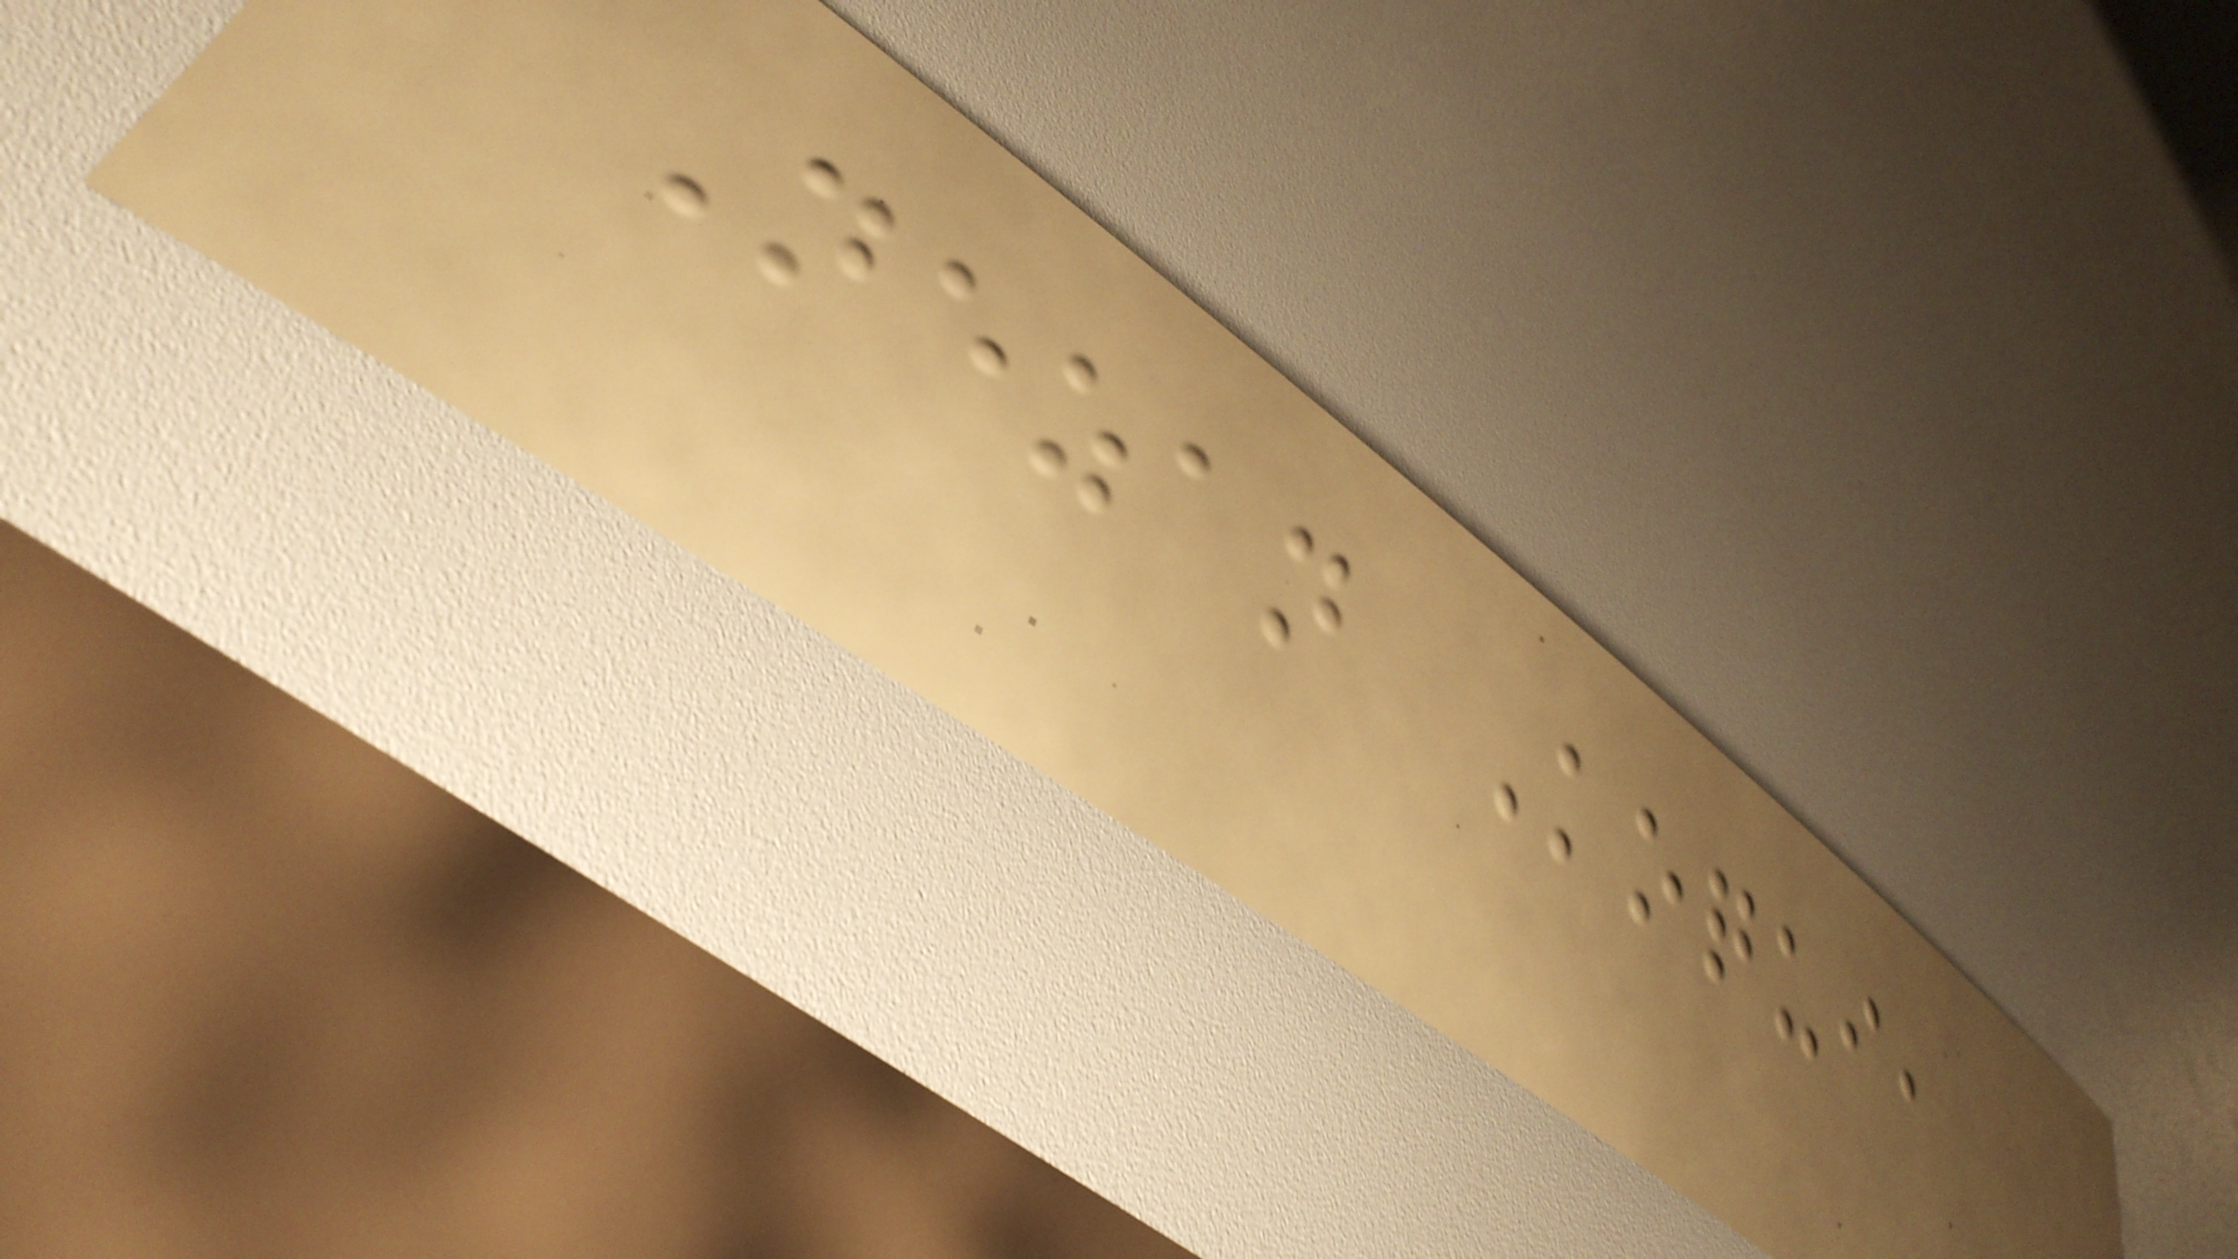Nezan Koqui,
